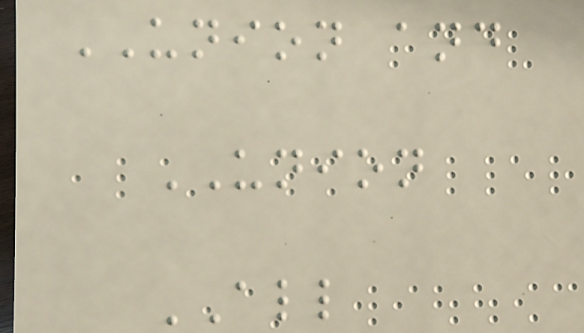UNION and
UNION
ALL
